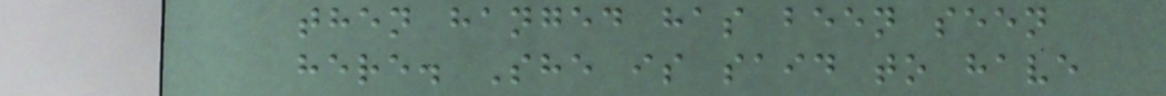then hanged has been seen
here. She is said to have
